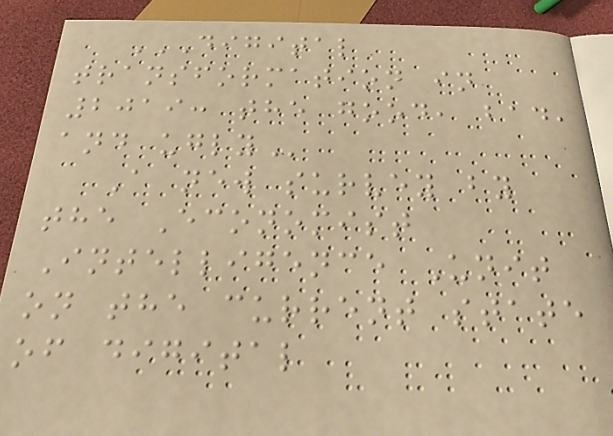DIGITAL
TRANSFORMATION IN
2019: THE GOOD, BAD,
AND UGLY
A new survey by
the Economist
Intelligence Unit
on the current state
of digital
